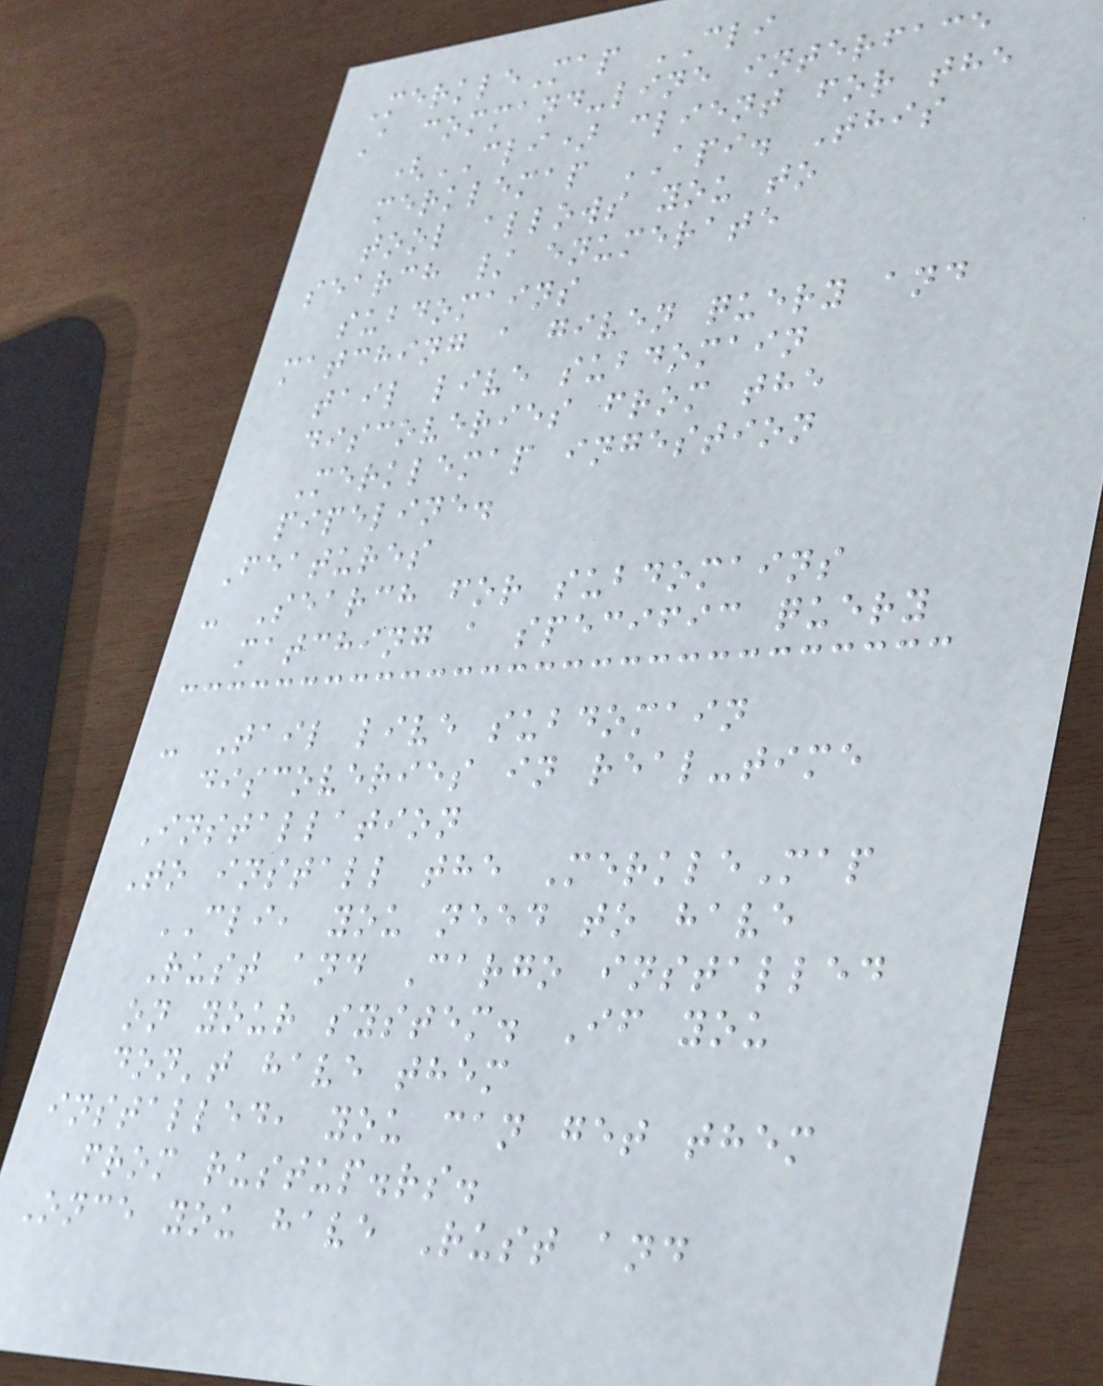MerkleMap CLI
A command-line interface
(CLI) client for the
merklemap API. This
tool allows you to
search / enumerate
subdomains
matching a given query and
tail live subdomain
discoveries from the
Merklemap ingestion
pipeline.
Features
- Search for subdomains
matching a specific query
- Tail live subdomain
discoveries in real-time
Installation
To install the MerkleMap
CLI, you need to have
Rust and Cargo installed
on your system. If you
don't have them
installed, you can get them
from rustup.rs.
Once you have Rust and
